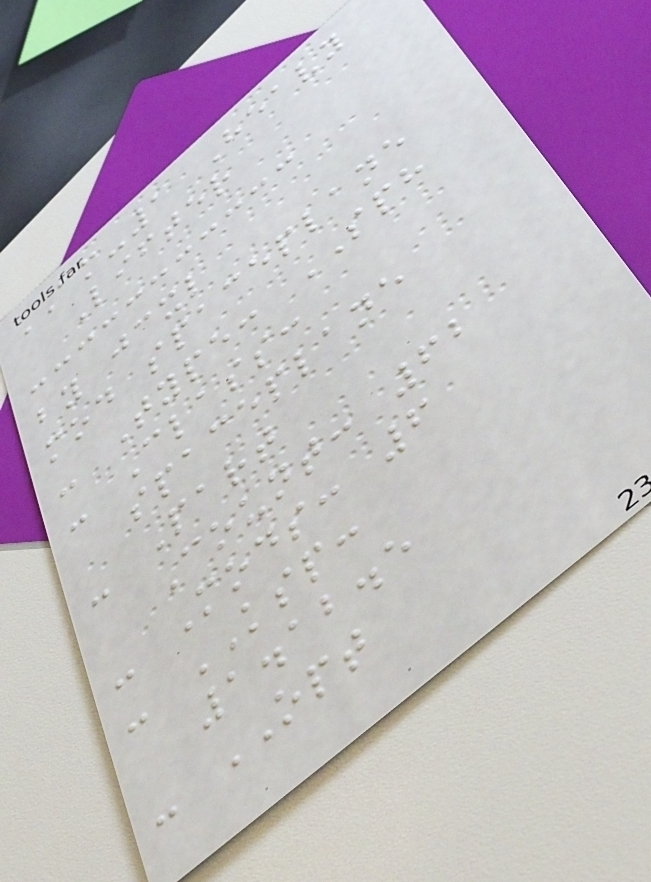AM-1 Heavy
Lifter
by jcxl
mod spaceplane
- Type: SPH
- Class:
spaceplane
- Part
Count: 62
- Mods: 6
- KSP:
1.12.5
- OPT
